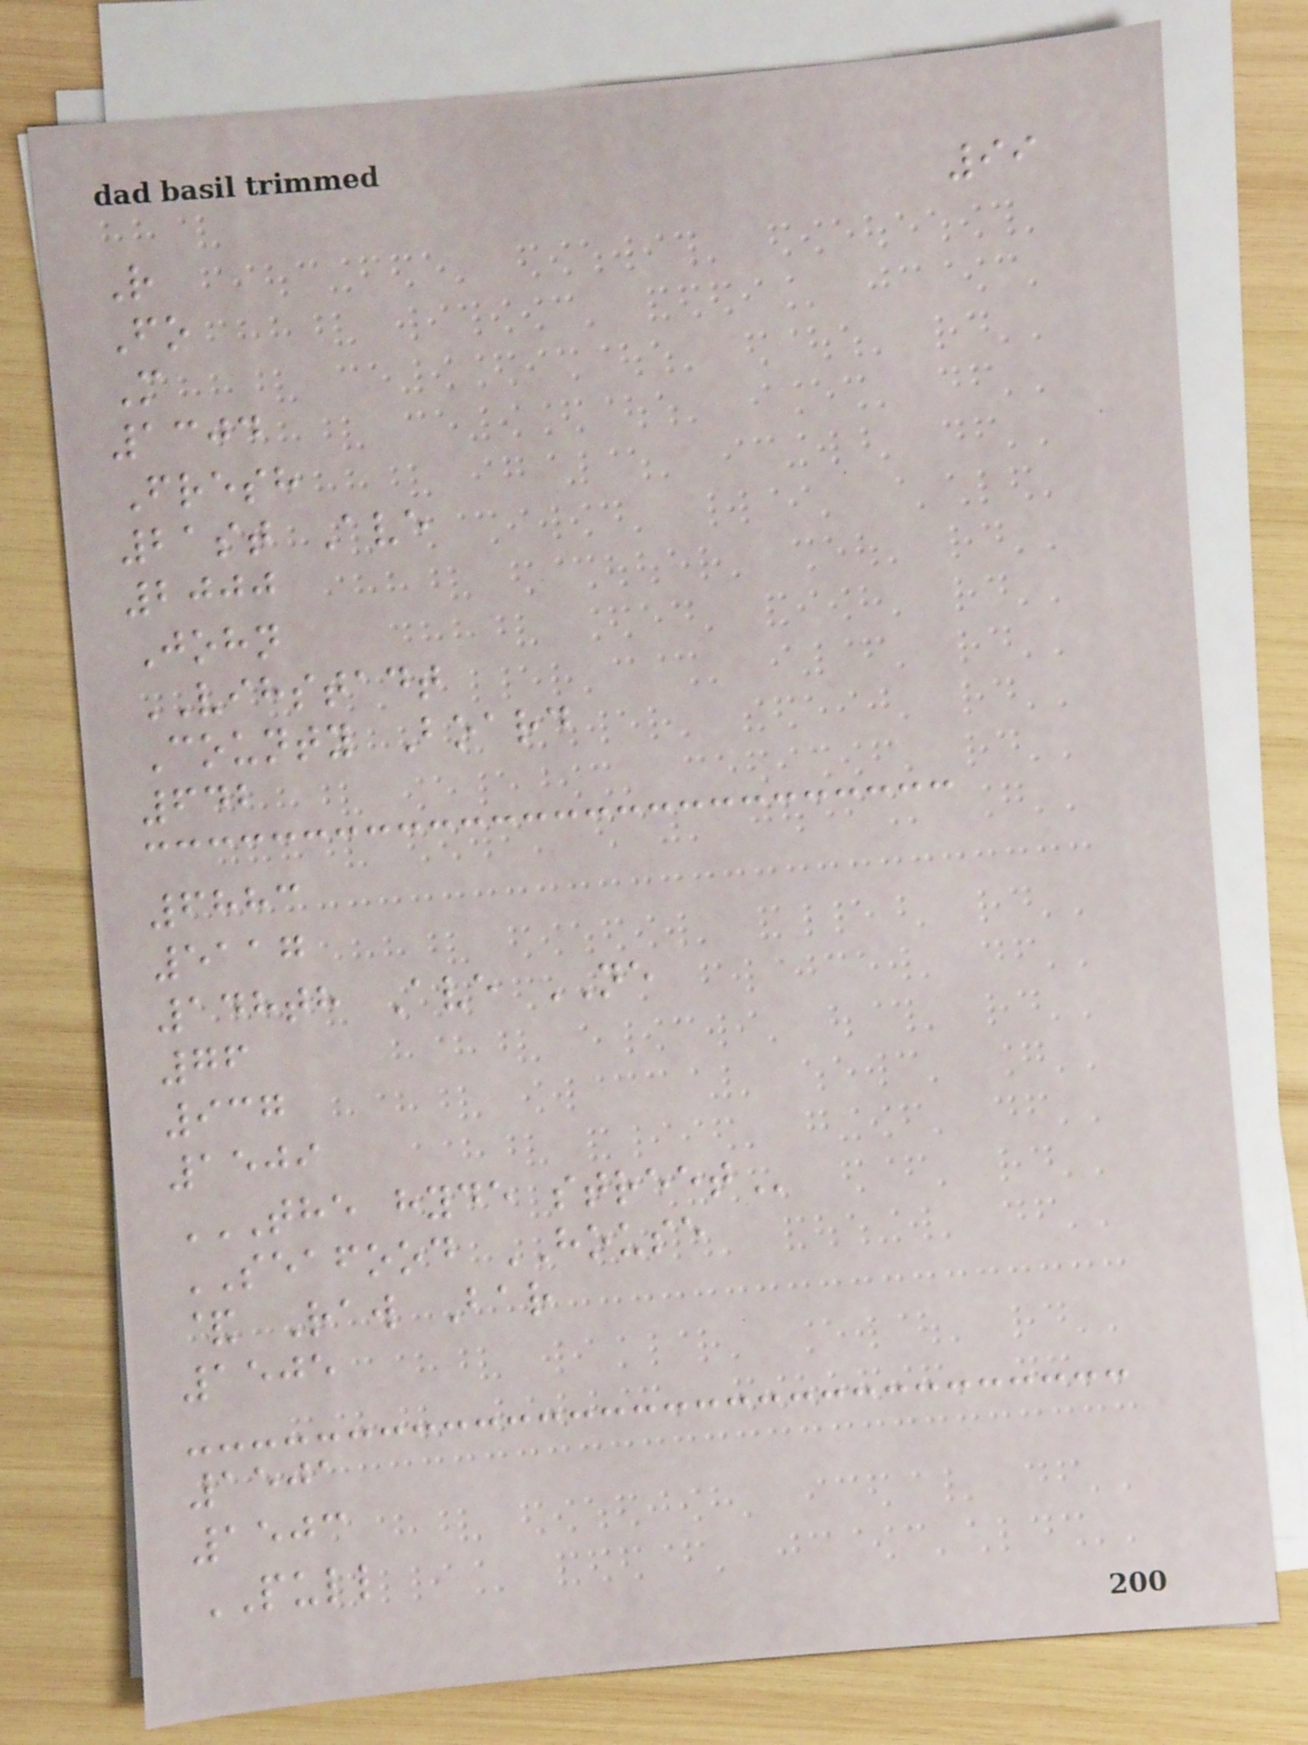99
R
Fo
M
1304
Fresh
21st Ave
2000
John
VIHSTADT
County Board
642
6883
5117
148th Ave NE
76
937
1509
THE HYDE STREET
SEAFOOD HOUSE
& Raw Bar
1505
1501
1503
PULL
